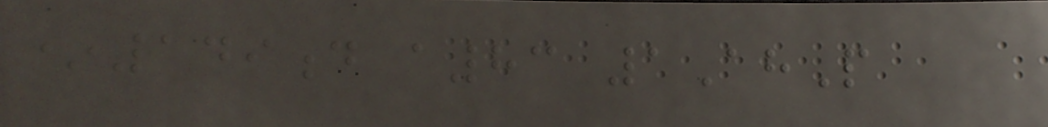*149d a83 1AhP
